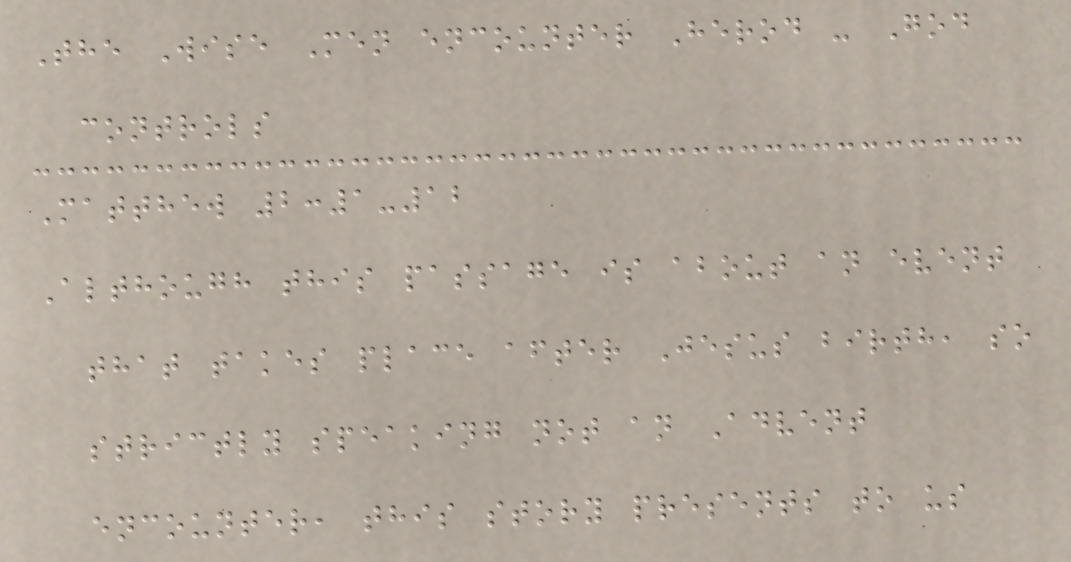The Wise Men encounter Herod - God
controls
Matthew 2:1-12
Although this passage is about an event
that takes place after Jesus birth, so
strictly speaking not an Advent
encounter, this story presents to us
